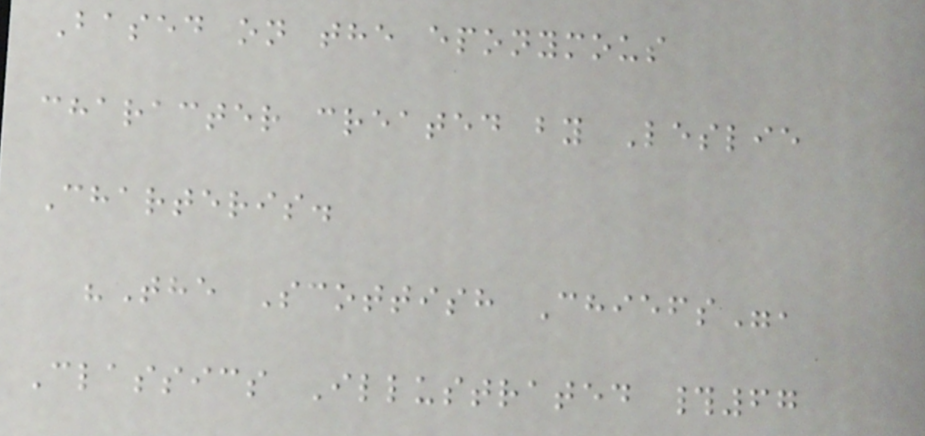Based on the eponymous
character created by Leslie
Charteris.
"The Scottish Chiefs",
Classics Illustrated #67
